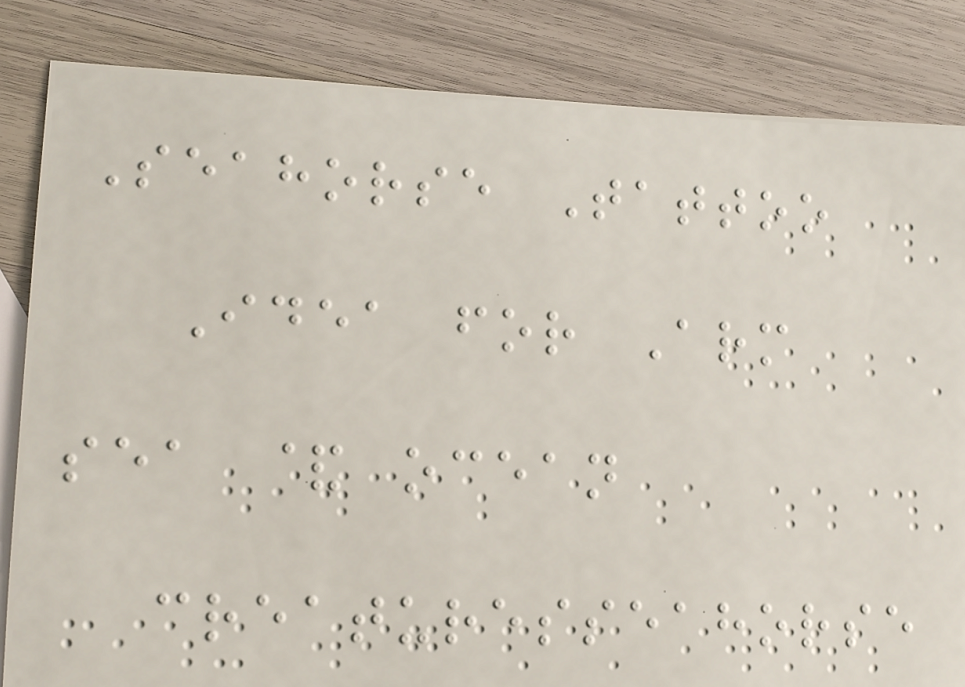Seahorse Tattoo
Idea for Arm
sea & ocean
creaturesseahorse
